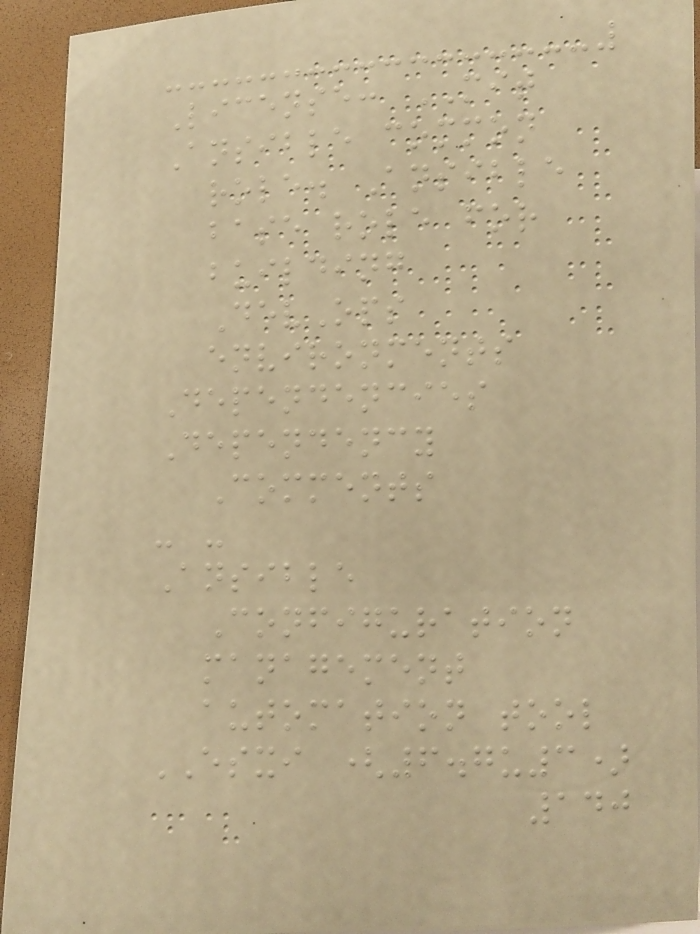License: MIT
Ansible common
role. Ansible
base role for
building
DevOps
environments
Dependencies
Dependency
Comments
- -
Ansible
Configuration
management
automation tool
ESXI (6.7u3)
140
